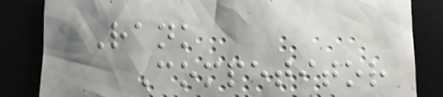Rank
Competitor
